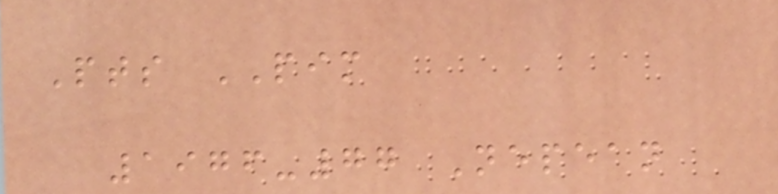Pts PIM
1976-77 Nepean
